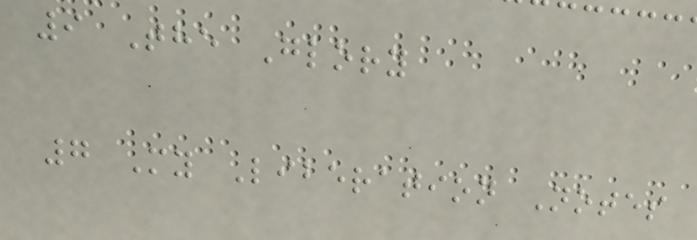9 The Glory
7 My Liberation Notes
